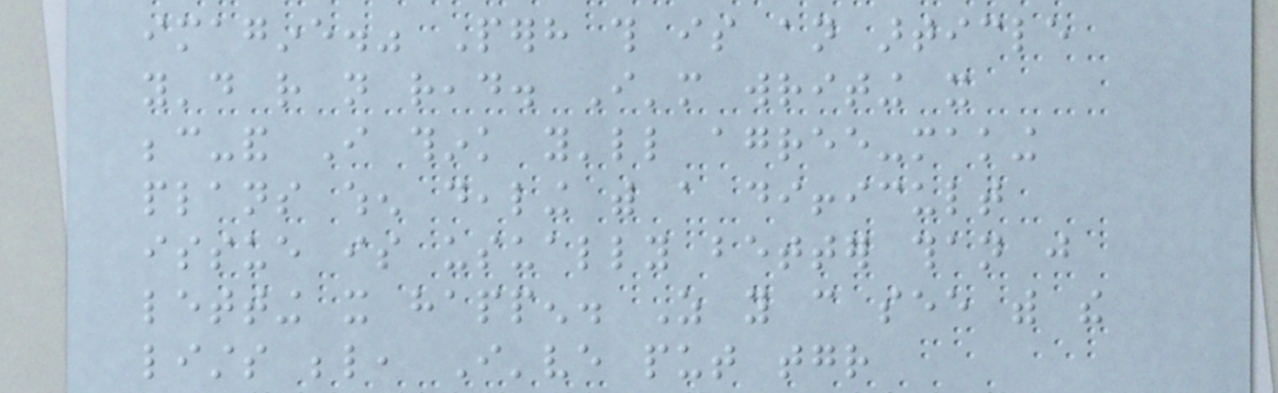imagine." Perhaps this is an article
you'd rather not read. I'm writing it
because-and I think you'll agree-making
plans when dealing with a difficult
issue is usually better than just
letting it happen. As you can see with the
lists below, I've put together
